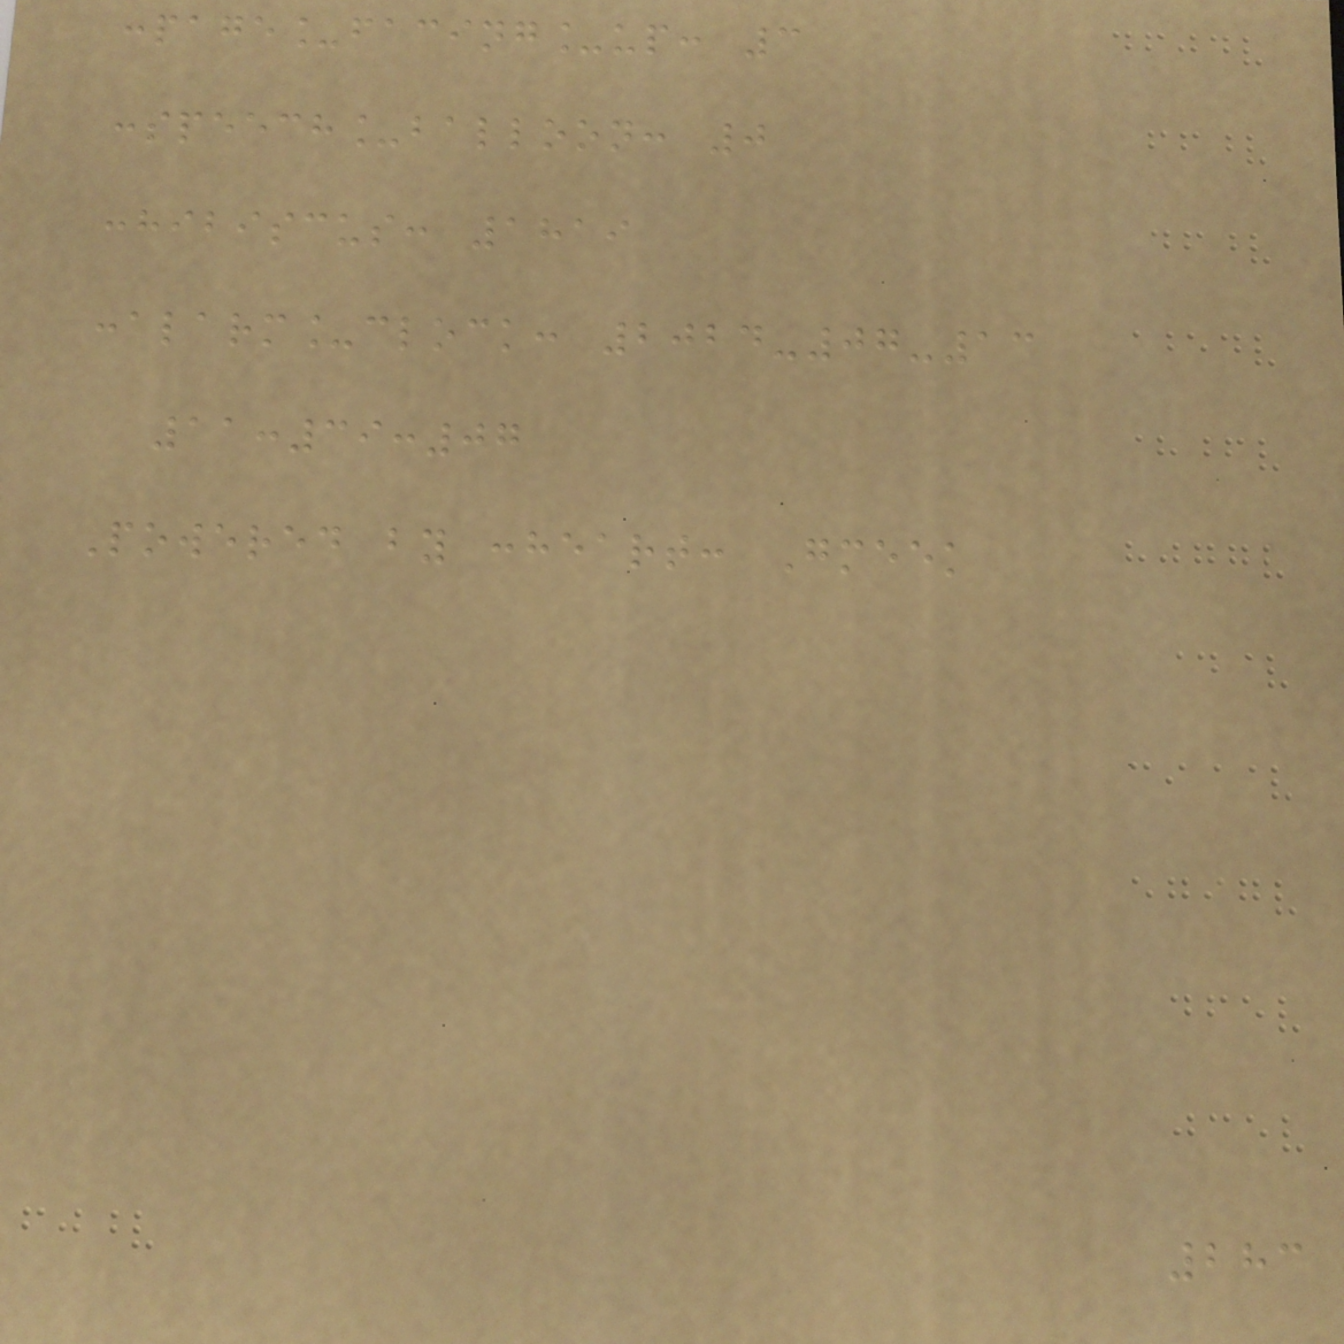:page_facing_up: 3
:speech_balloon: 0
:hibiscus: 1819
:alarm_clock: 2024-07-13
11:39:07
Powered by :heart: Gmeek
283
